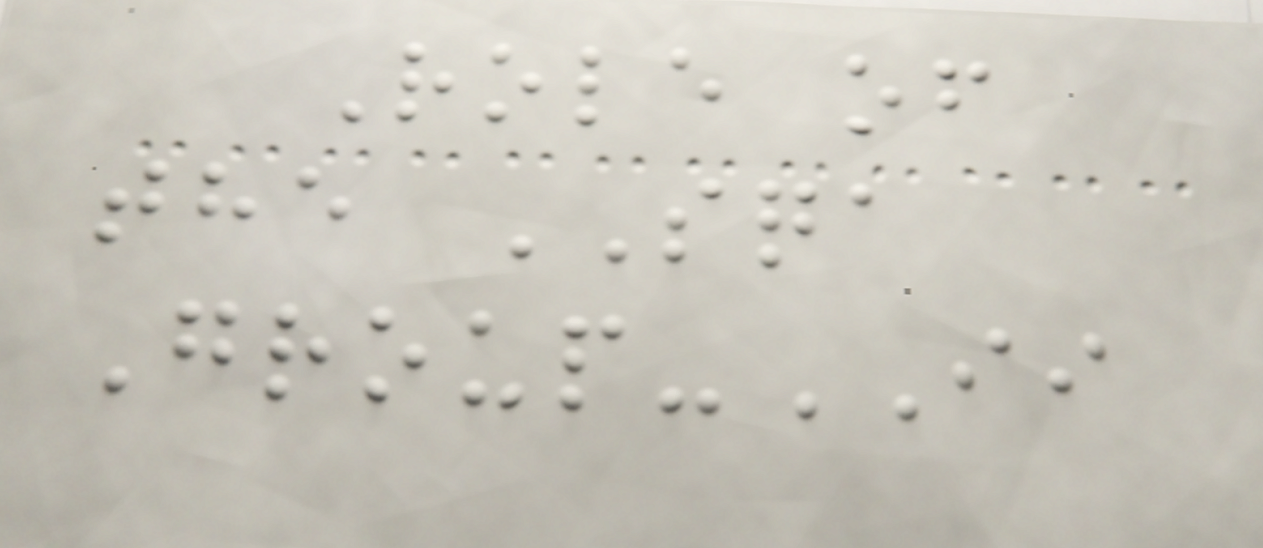Role of
the SQA
Group-II
